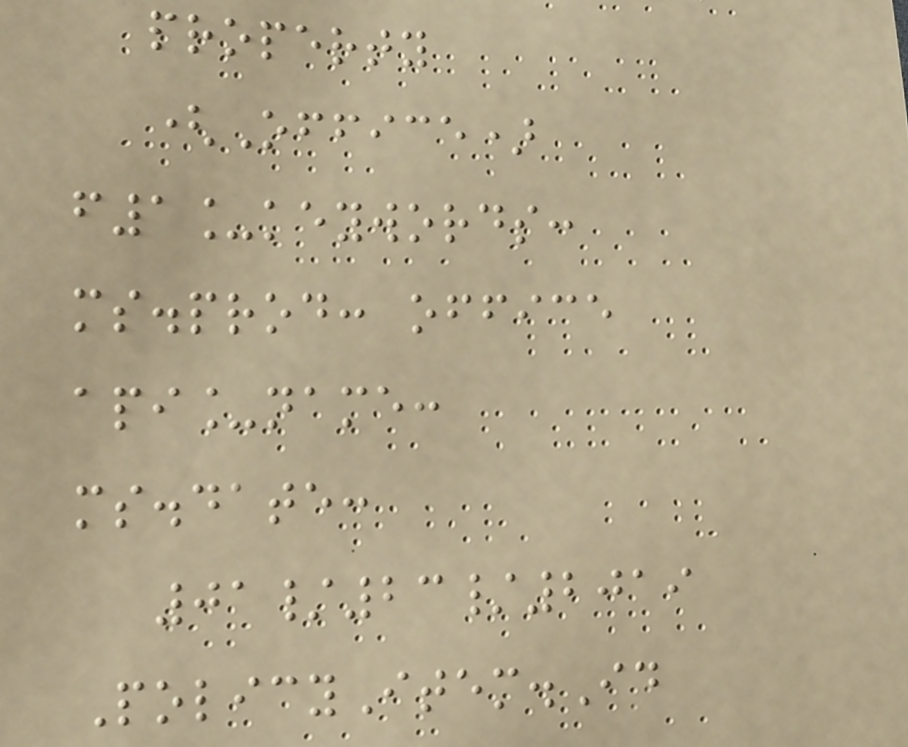property
(Office)
f1_keywords:
ms.prod: office
api_name:
ms.date:
01/23/2019
PolicyItem.Id
